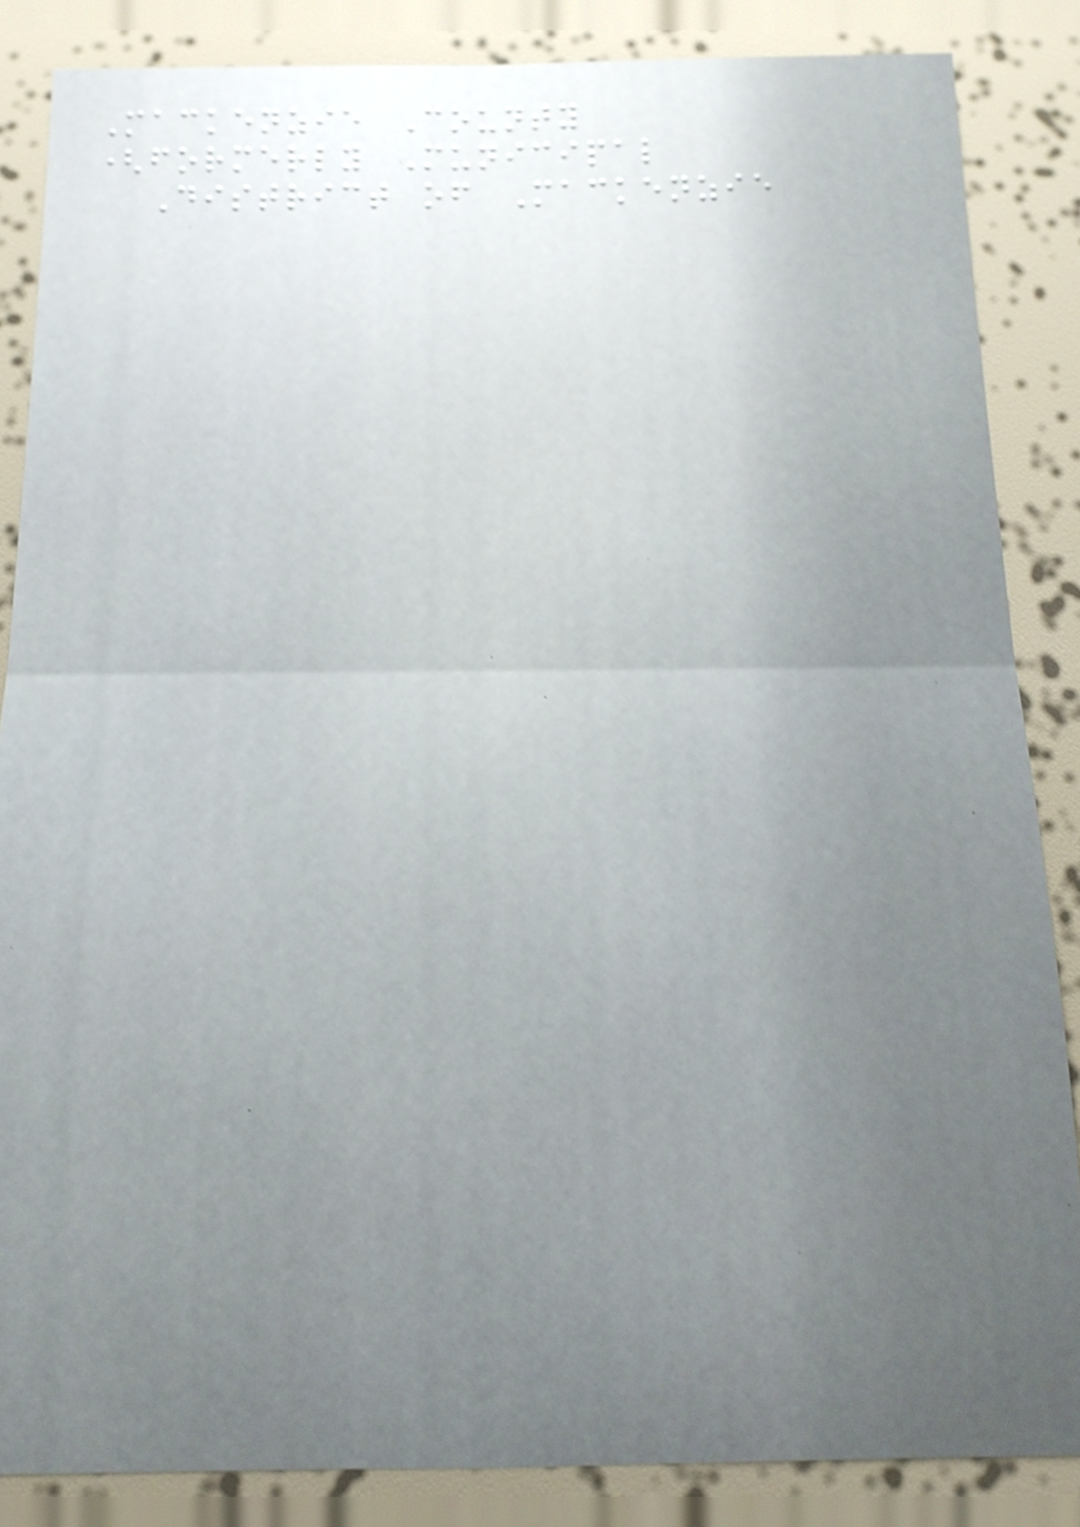Mackenzie County
(formerly Municipal
District of Mackenzie
